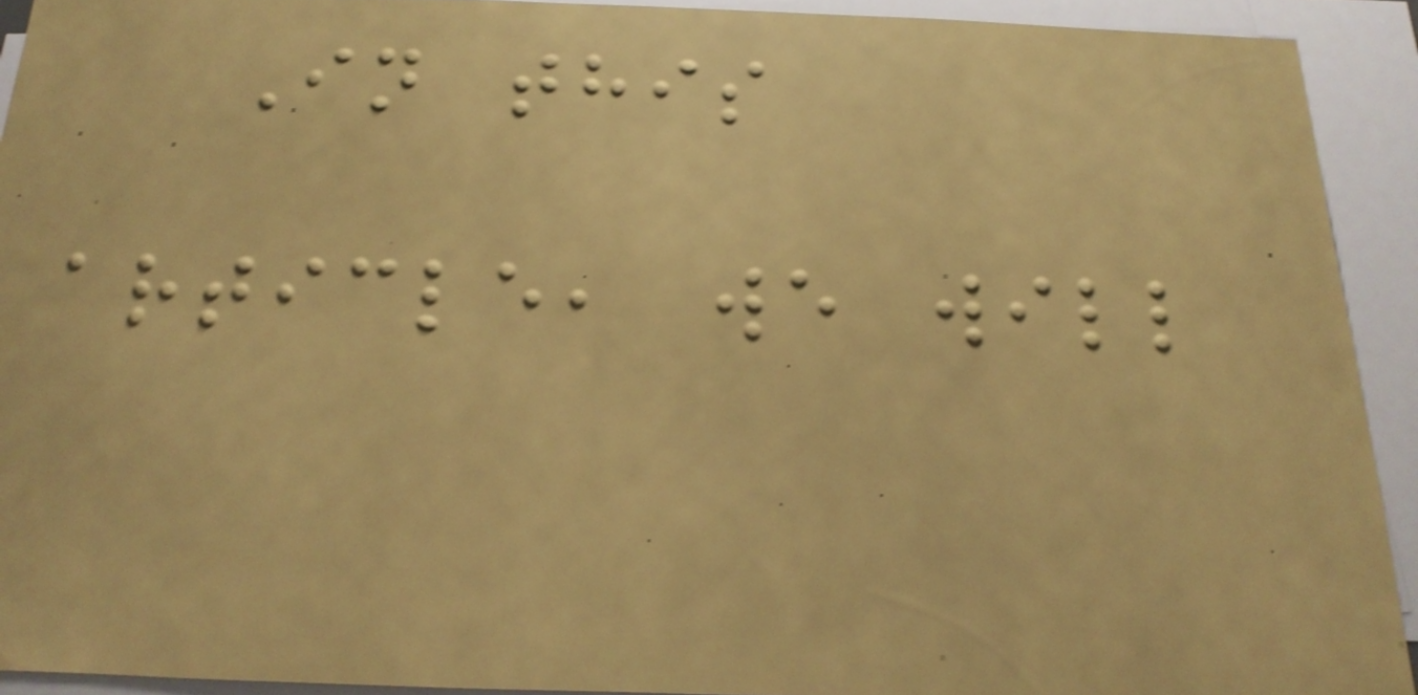In this
article, we will
